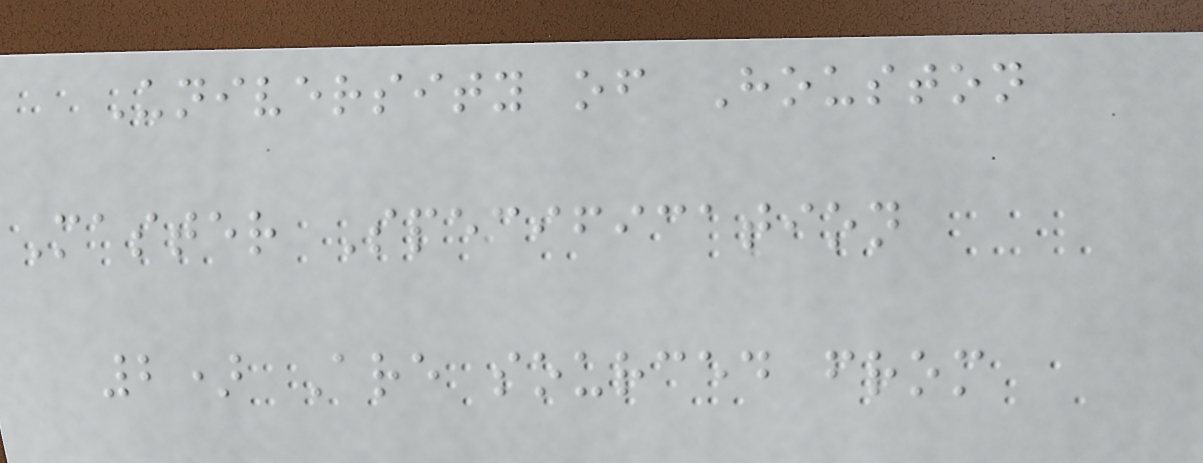University of Houston
Master Specification
2) Are sourced from
